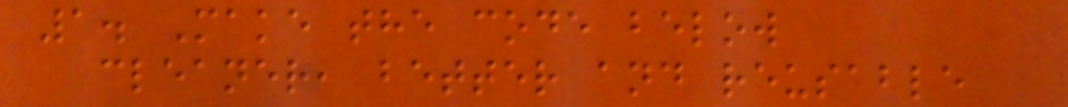1. Make the code below
cleaner, better and reusable
